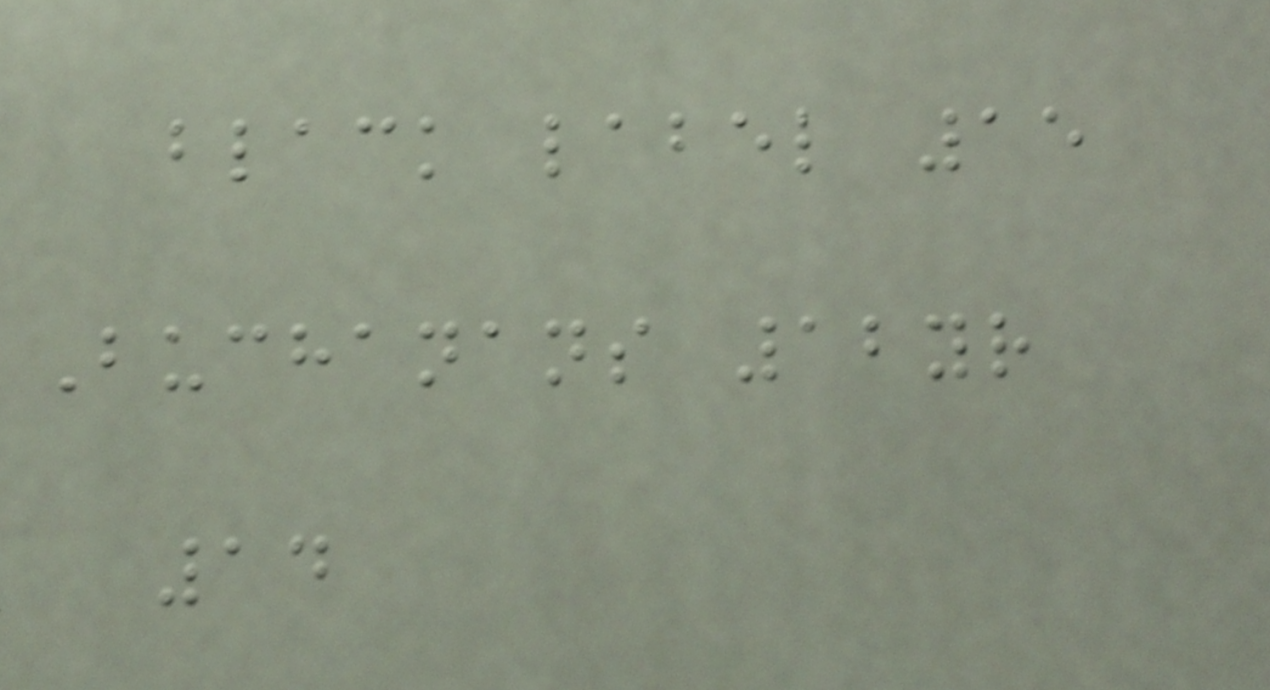black label 15
Buchanans 12yr
14
